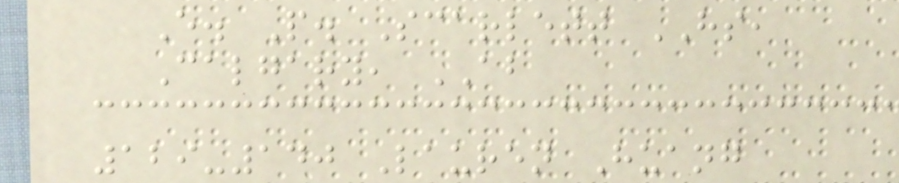E. P. Scarlett HS,
Calgary, AB
129-140 Lauren Huang
